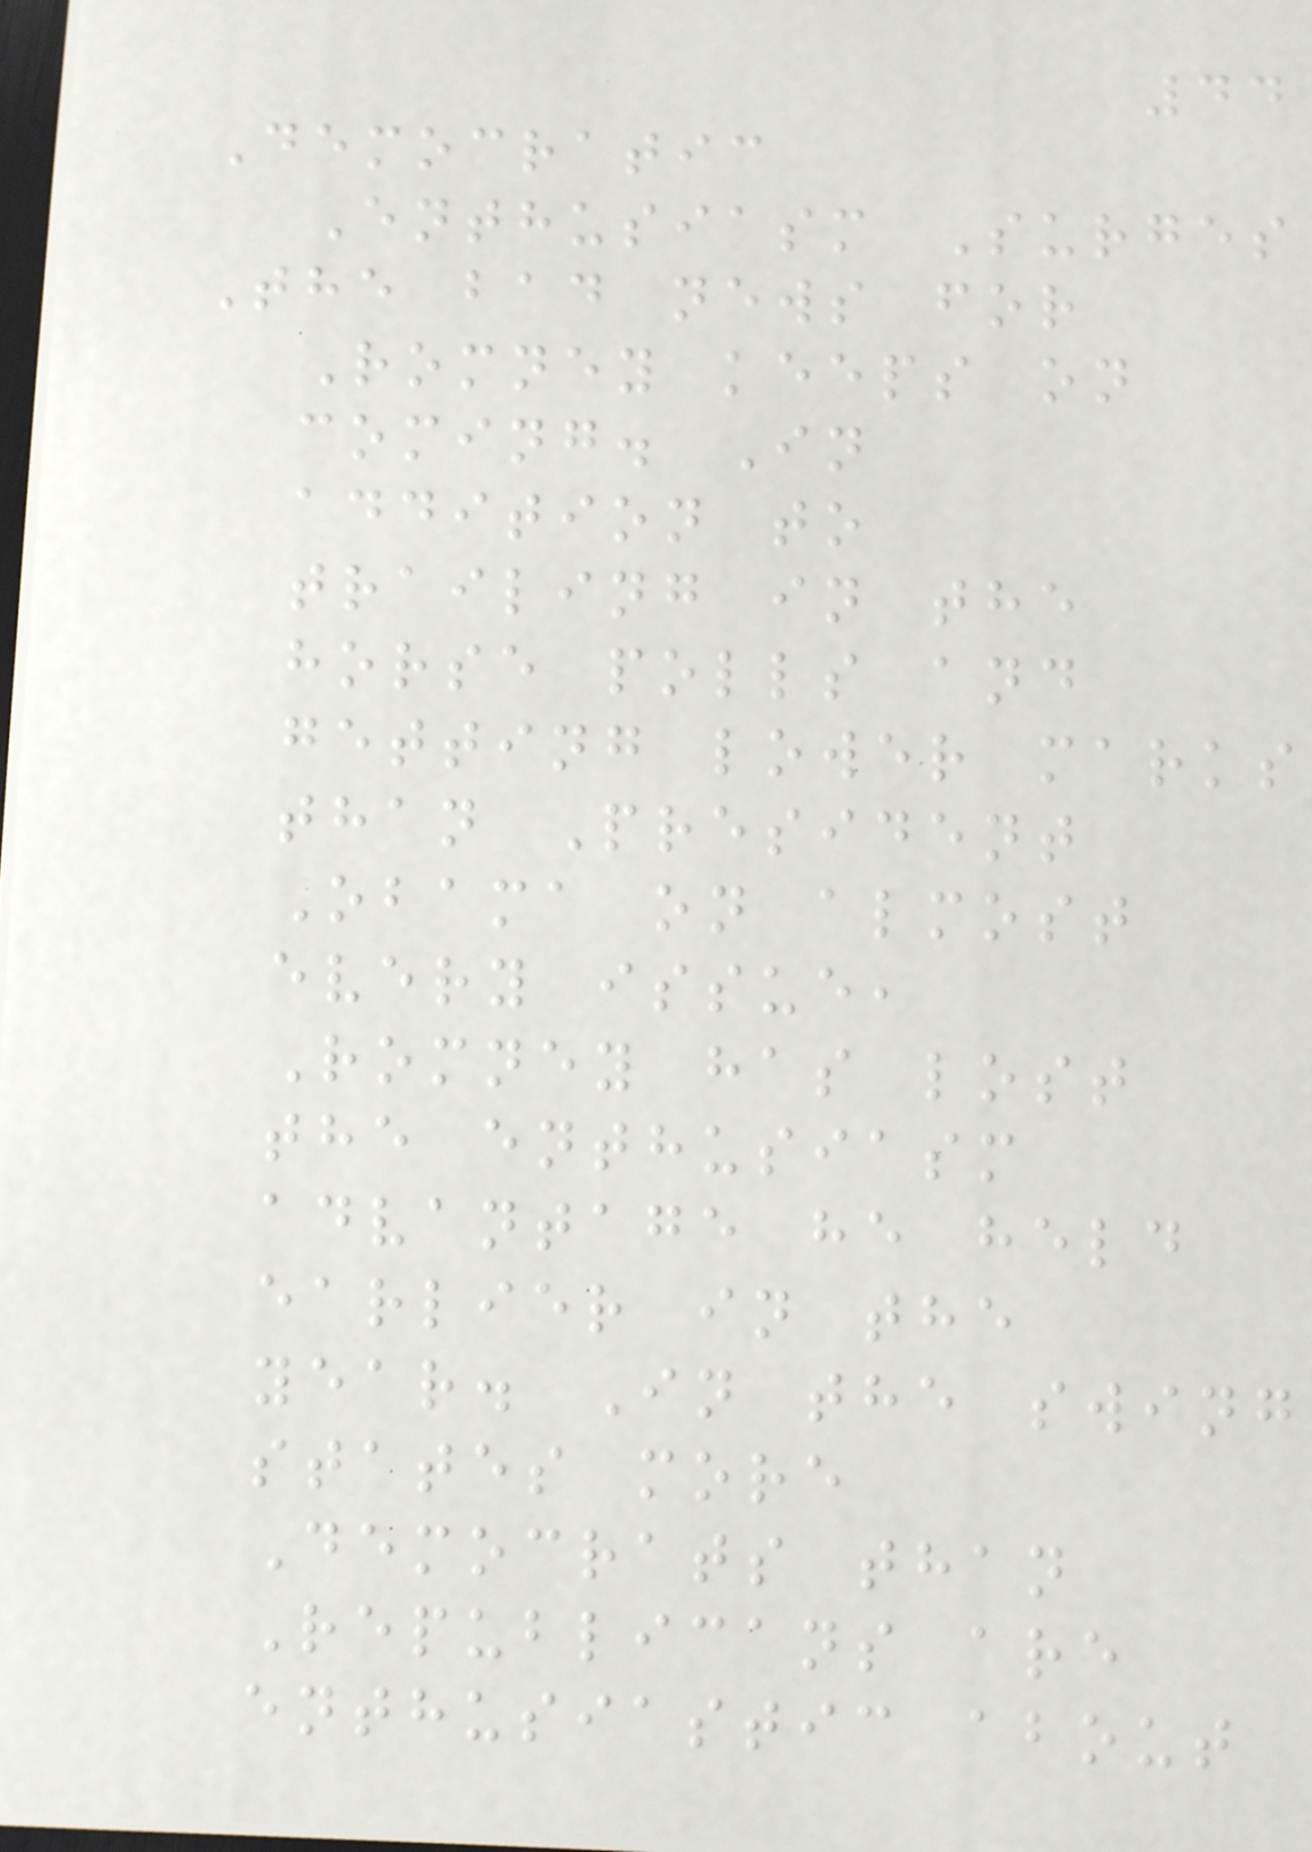44
Democratic
Enthusiasm Surges
The bad news for
Romney keeps on
coming. In
addition to
trailing in the
horse polls and
getting lower marks
than President
Obama on almost
every issue,
Romney has lost
the enthusiasm
advantage he held
earlier in the
year. In the swing
states more
Democrats than
Republicans are
enthusiastic about
